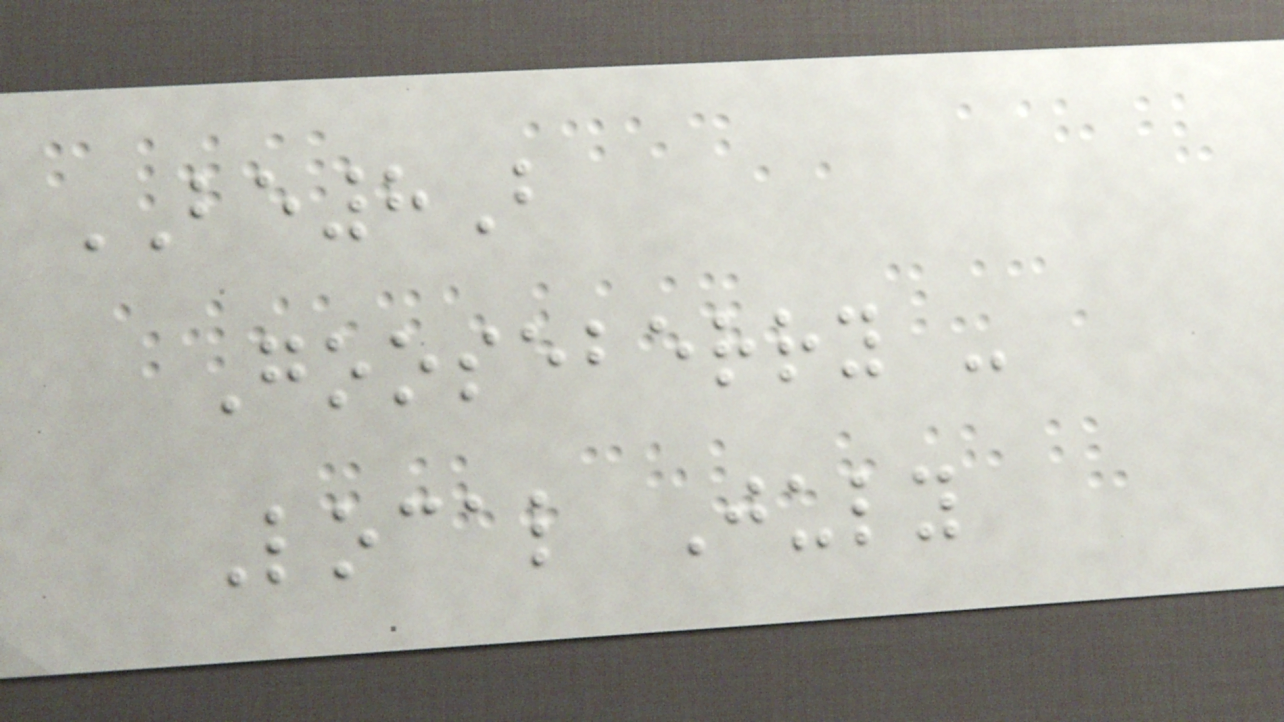BE8B
Gooseberry -
Local July
